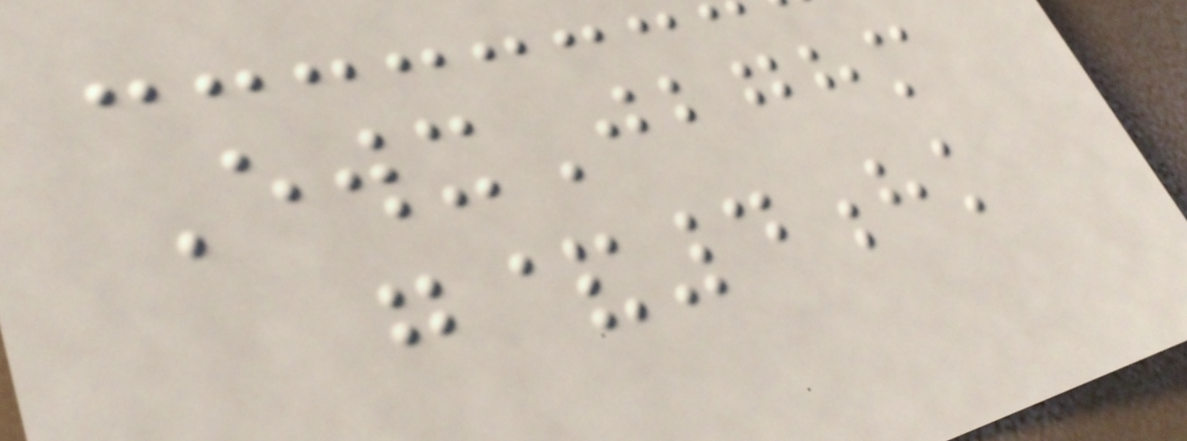EwxJbghm
g&4hk
